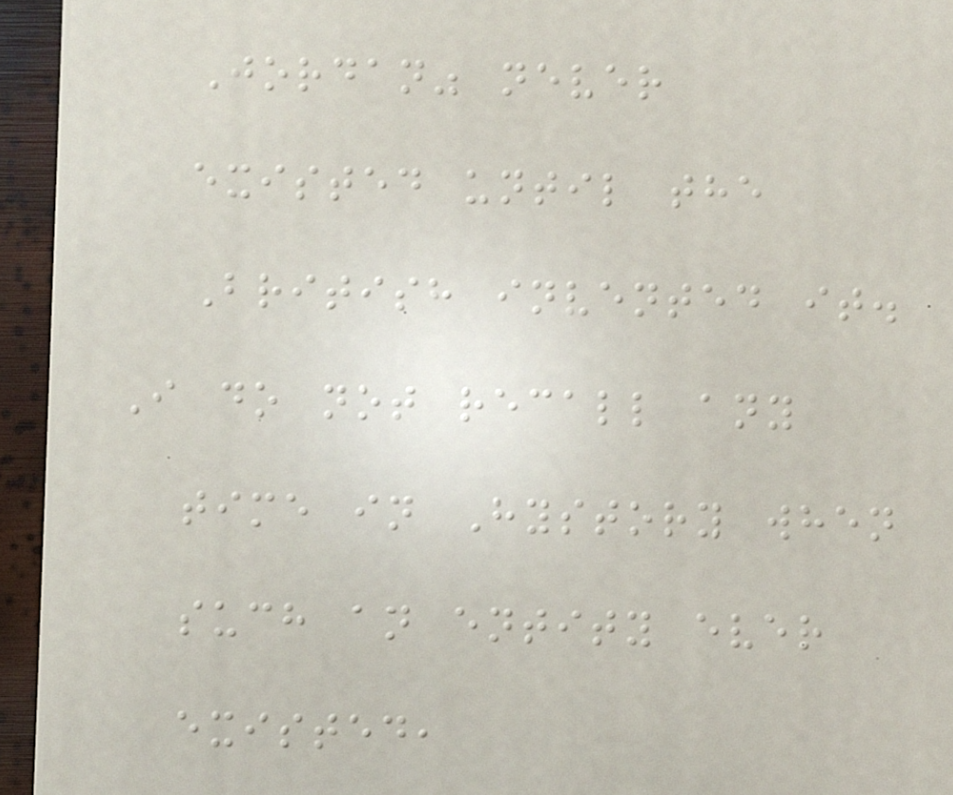Jordan" never
existed until the
British invented it.
I do not recall any
time in Hystory when
such an entity ever
existed,
